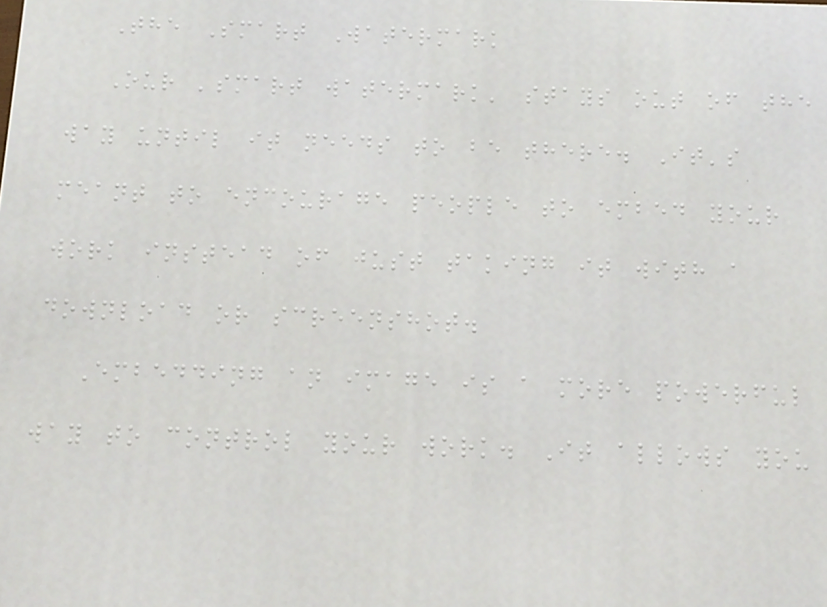The Smart Watermark
Our 'smart watermark' stays out of the
way until it needs to be there. It's
meant to encourage people to embed your
work instead of just taking it with a
download or screenshot.
Embedding an image is a more powerful
way to control your work. It allows you
